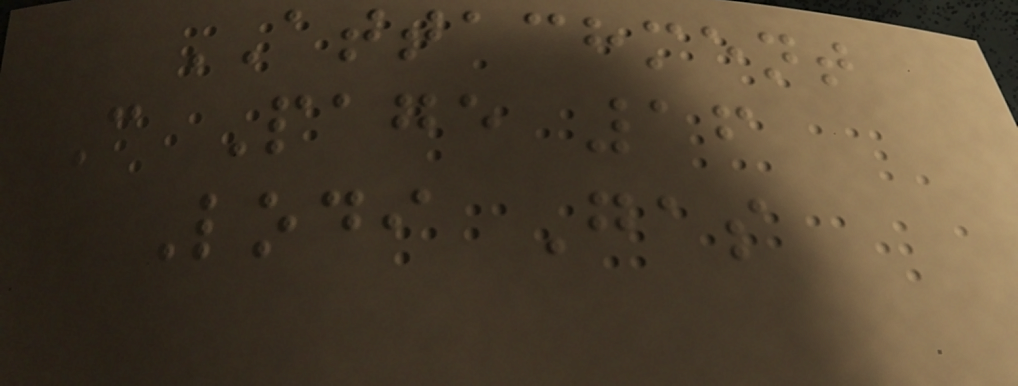ATTACHMENT
C Page 16
Lodi Gas
